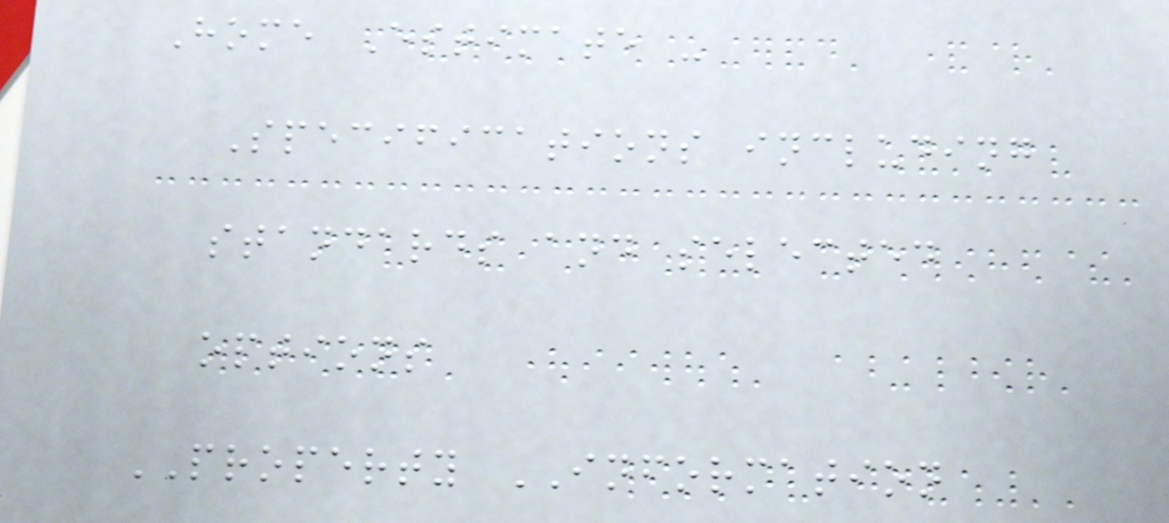Home Estimate -
Specifications including
standards and selected
options
PROPERTY INFORMATION
